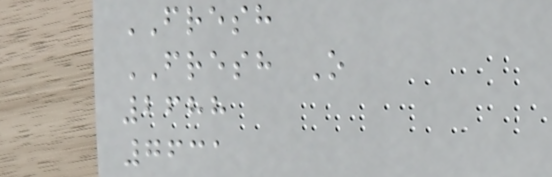FRESH
FRESH O
2688
7631
